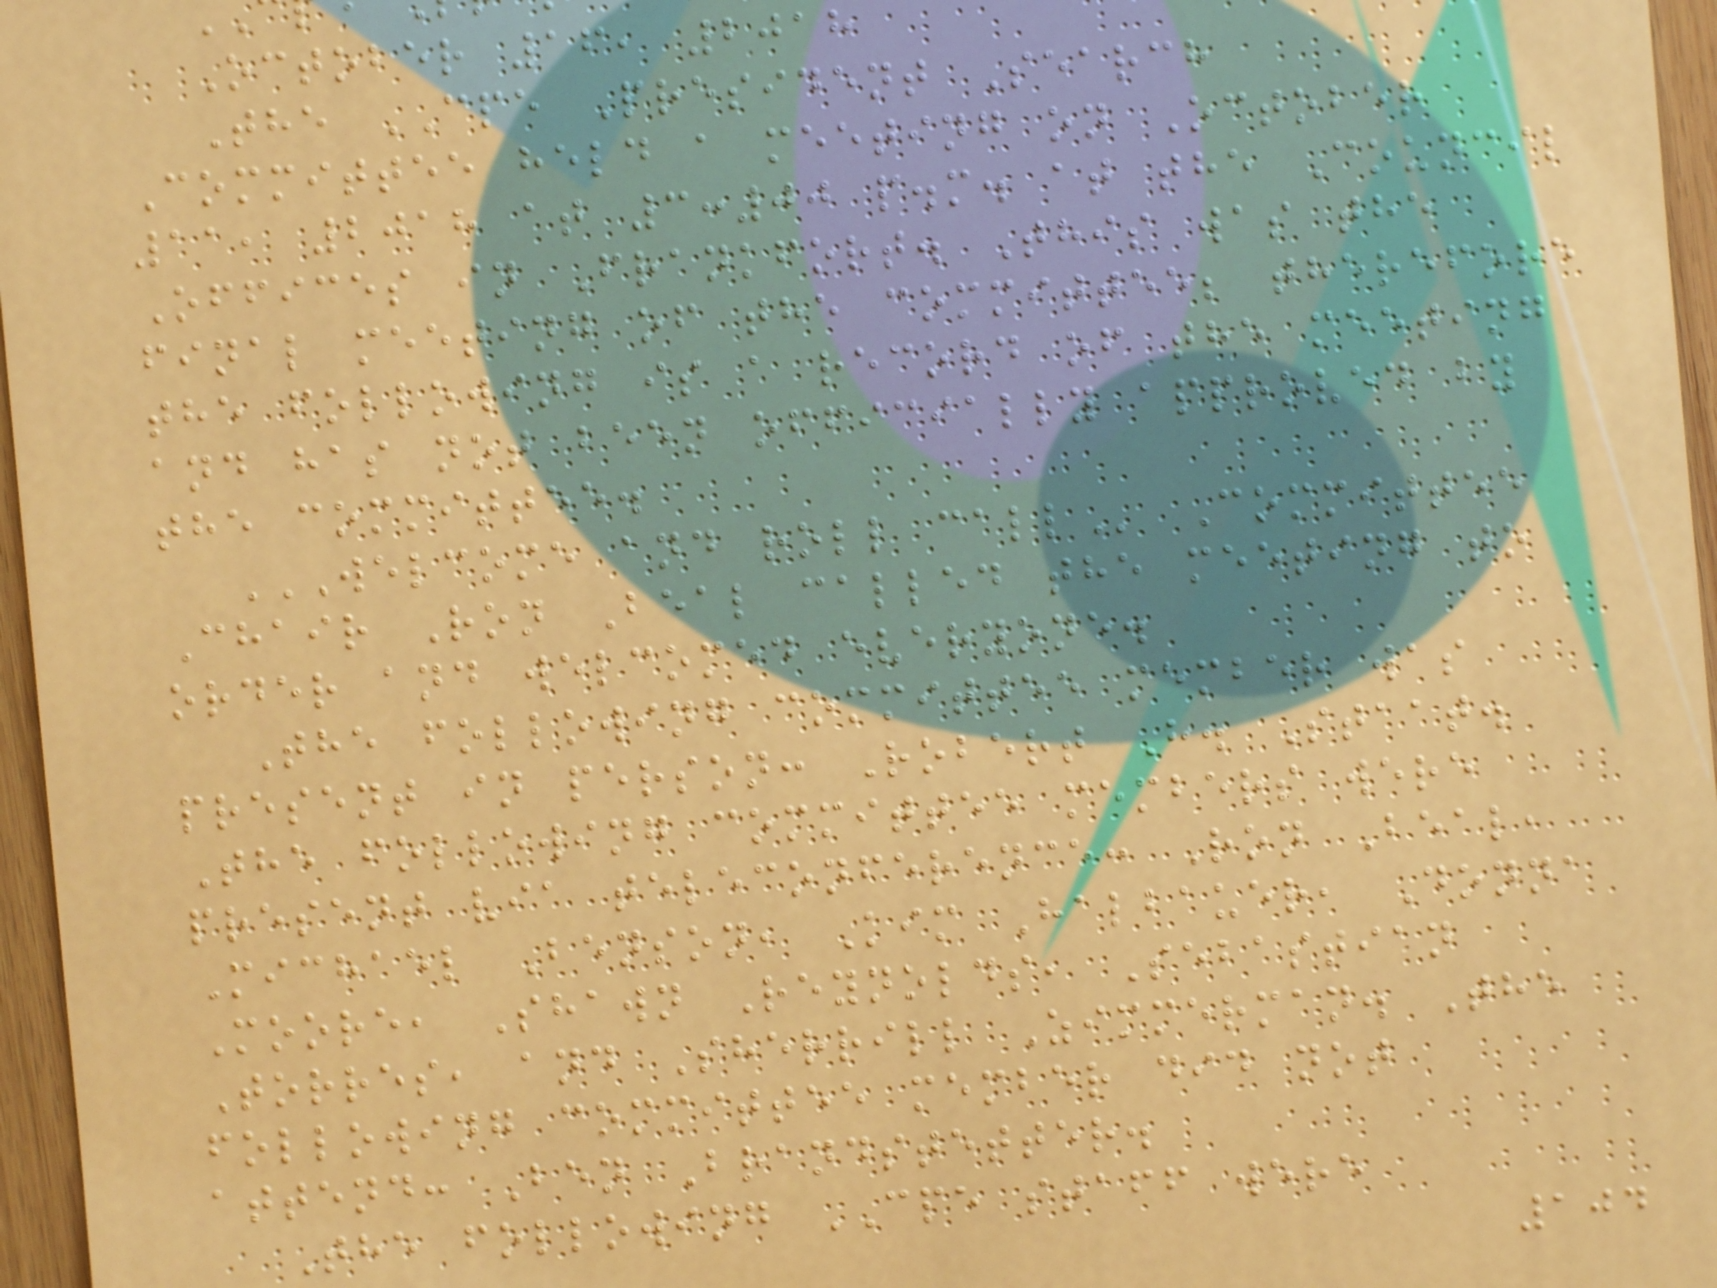October 16, 2018
The CPE President Search
Committee held a meeting on October
11, 2018 at 3:00 p.m. at the Council
Offices in Frankfort. This was the
final meeting of the committee; therefore
the following is a record of the meeting
and has not been officially approved by
the committee.
WELCOME AND ROLL CALL Committee
Chair Ron Beal called the meeting to
order and welcomed everyone.
The following committee member was
present in person: Robert H. Staat.
The following committee members were
present via teleconference: Ron Beal,
Michael Benson, Kim Halbauer, Donna
Moore, Shawn Reynolds, Sebastian
Torres, and Sherrill Zimmerman. The
following committee member did not
attend: Ben Brandstetter.
The following CPE staff were
104
